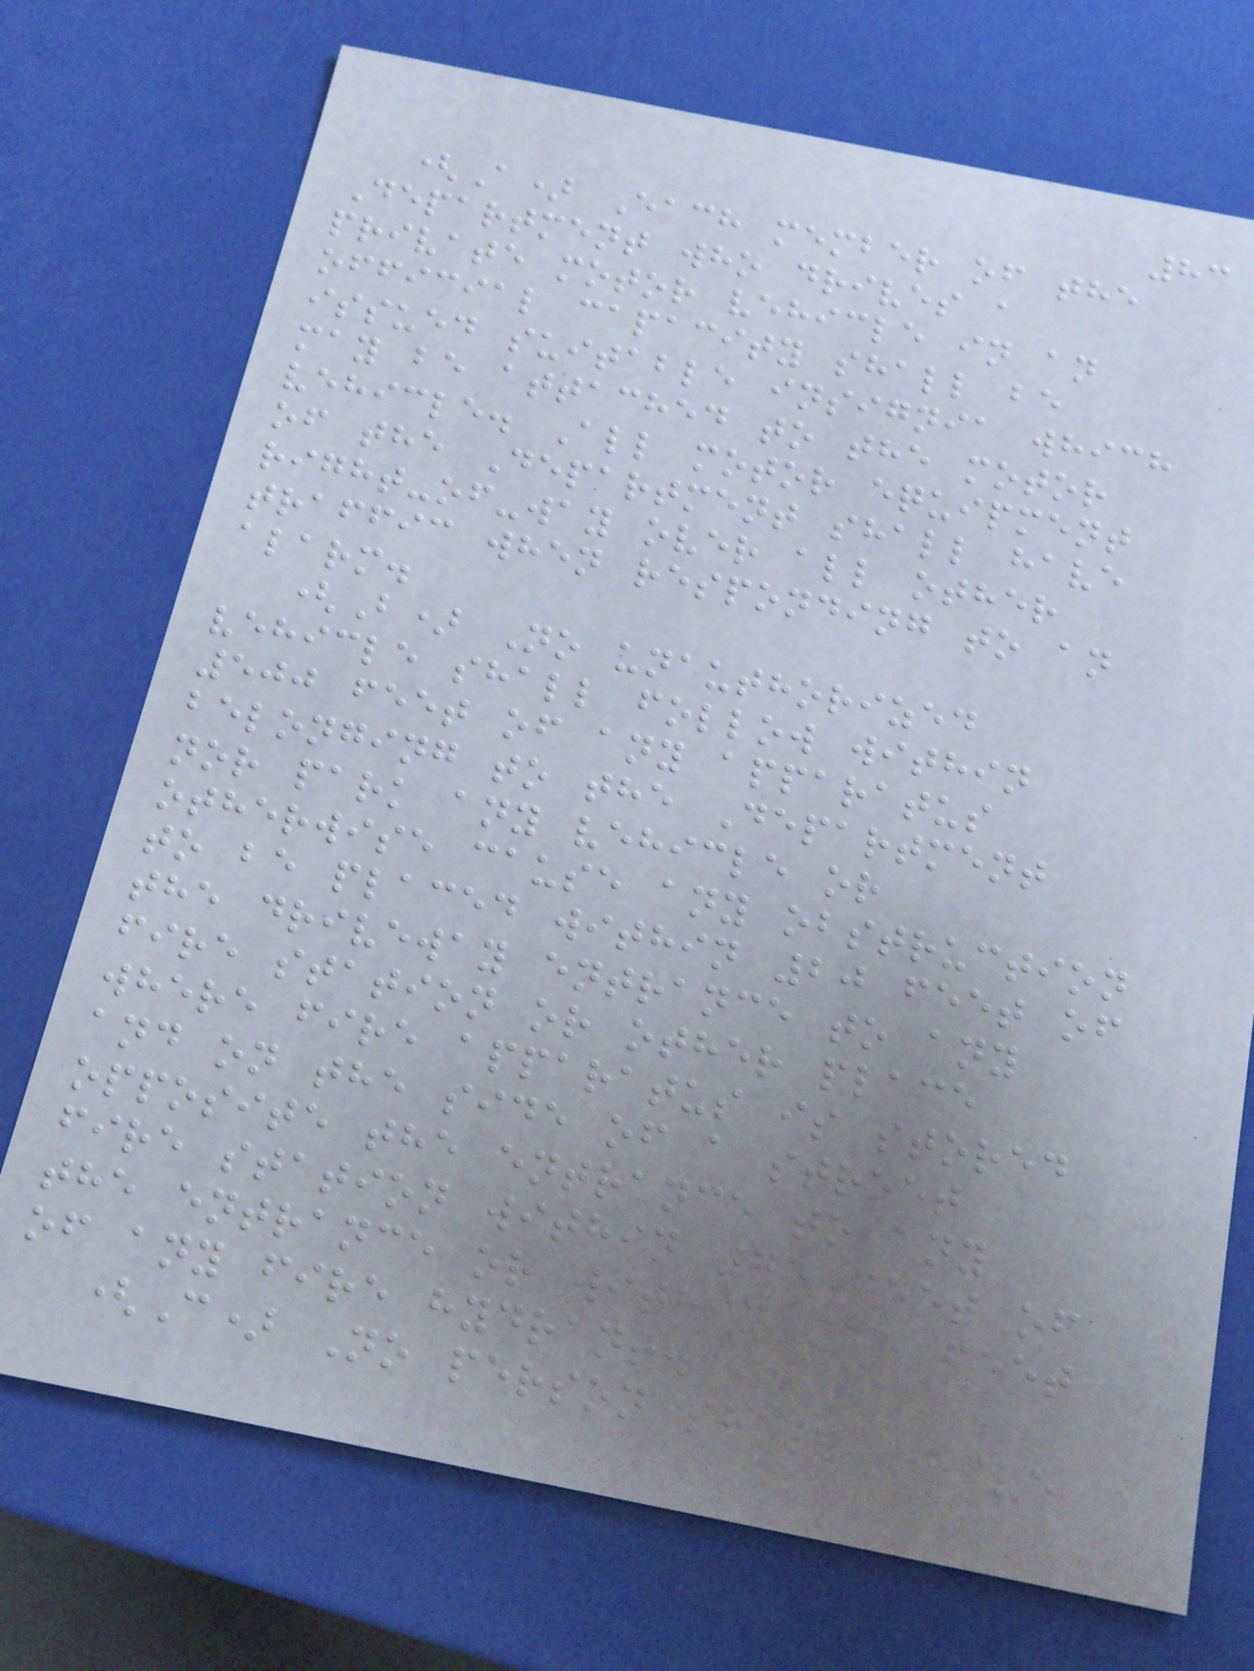83
(A) Each member of the
Department who drives a
private motor vehicle in an
official capacity shall be
issued suitable insignia which
may be attached to the motor
vehicle. All motor equipment
of the Department shall have
right-of-way over all other
traffic when responding to an
alarm.
(B) No unauthorized
vehicle shall follow within
500 feet of any apparatus
belonging to the Department
nor park any vehicle or
otherwise cause any obstruction
to be placed within 20 feet of
the driveway entrance to any
fire station or other place
where fire apparatus is stored
and on the side of a street
opposite the entrance to any
fire station within 75 feet of
the entrance or within 15 feet
of any fire hydrant.
(C) No person shall drive
